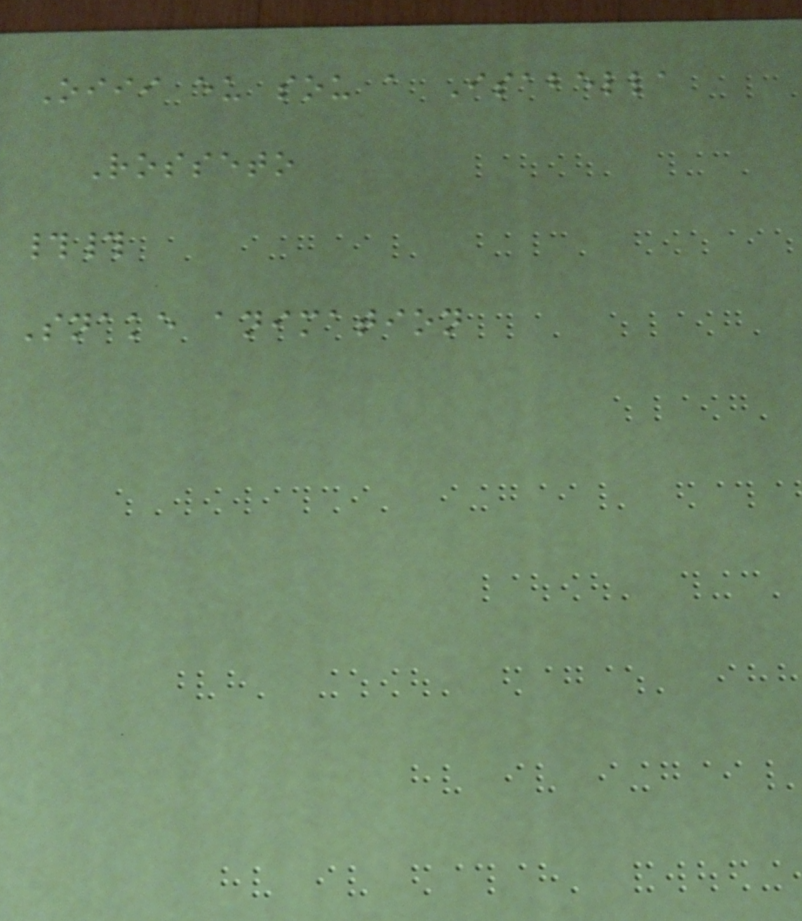Oiii eu sou a Isabella
Rosseto
##
Snake animation
